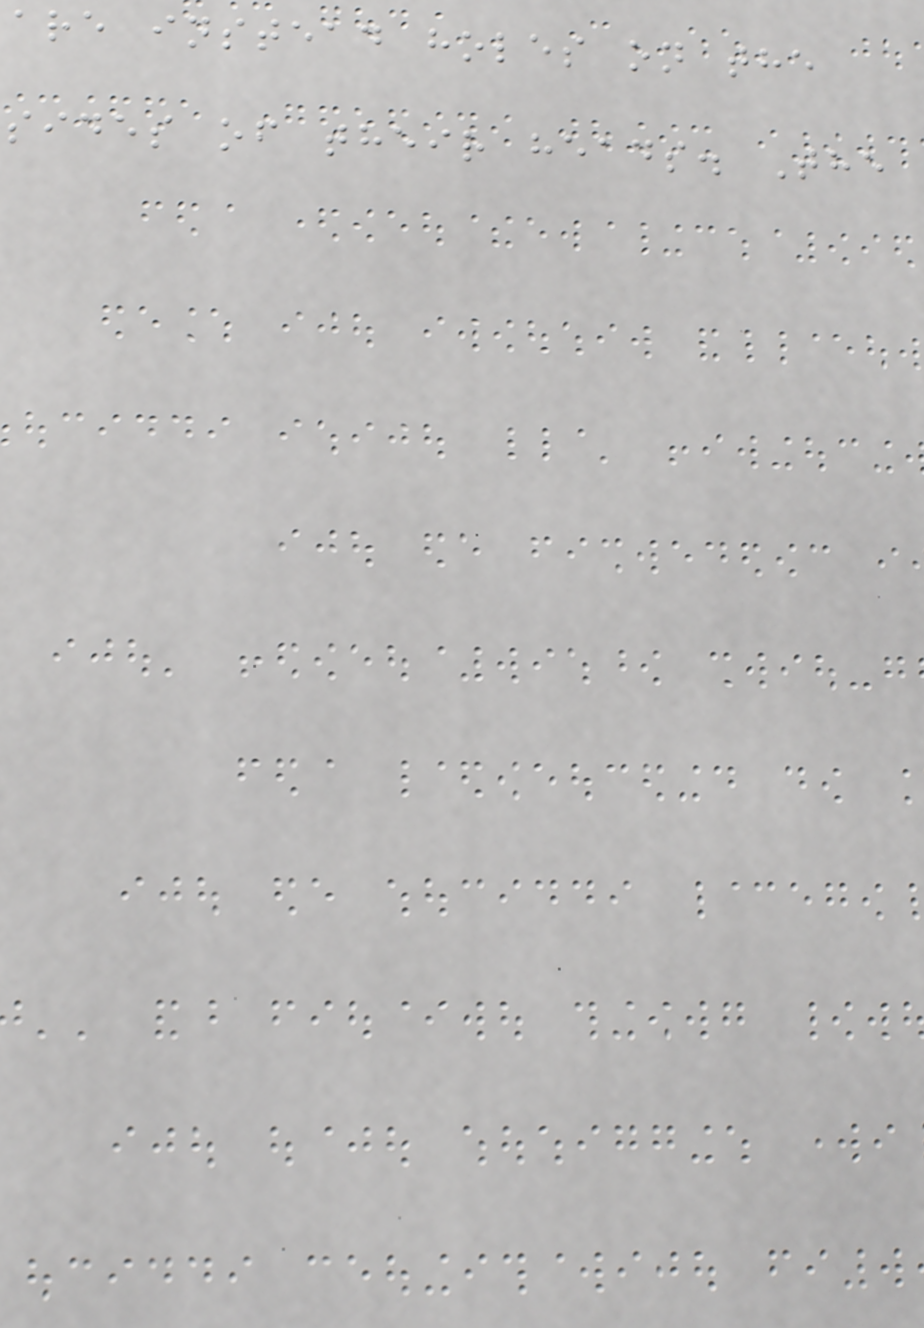are instead holes on the
sides of their heads. The
